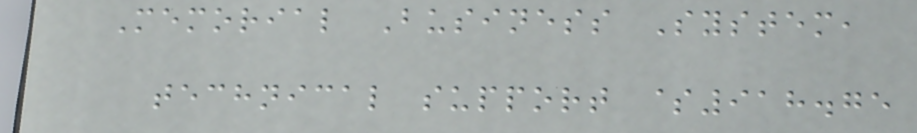Memorial Business System,
technical support $918.75
